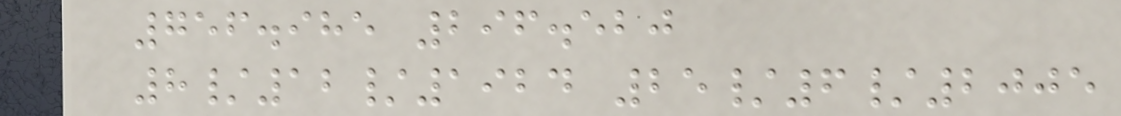756.985 296.520
8/12/1924 25/6/2005
